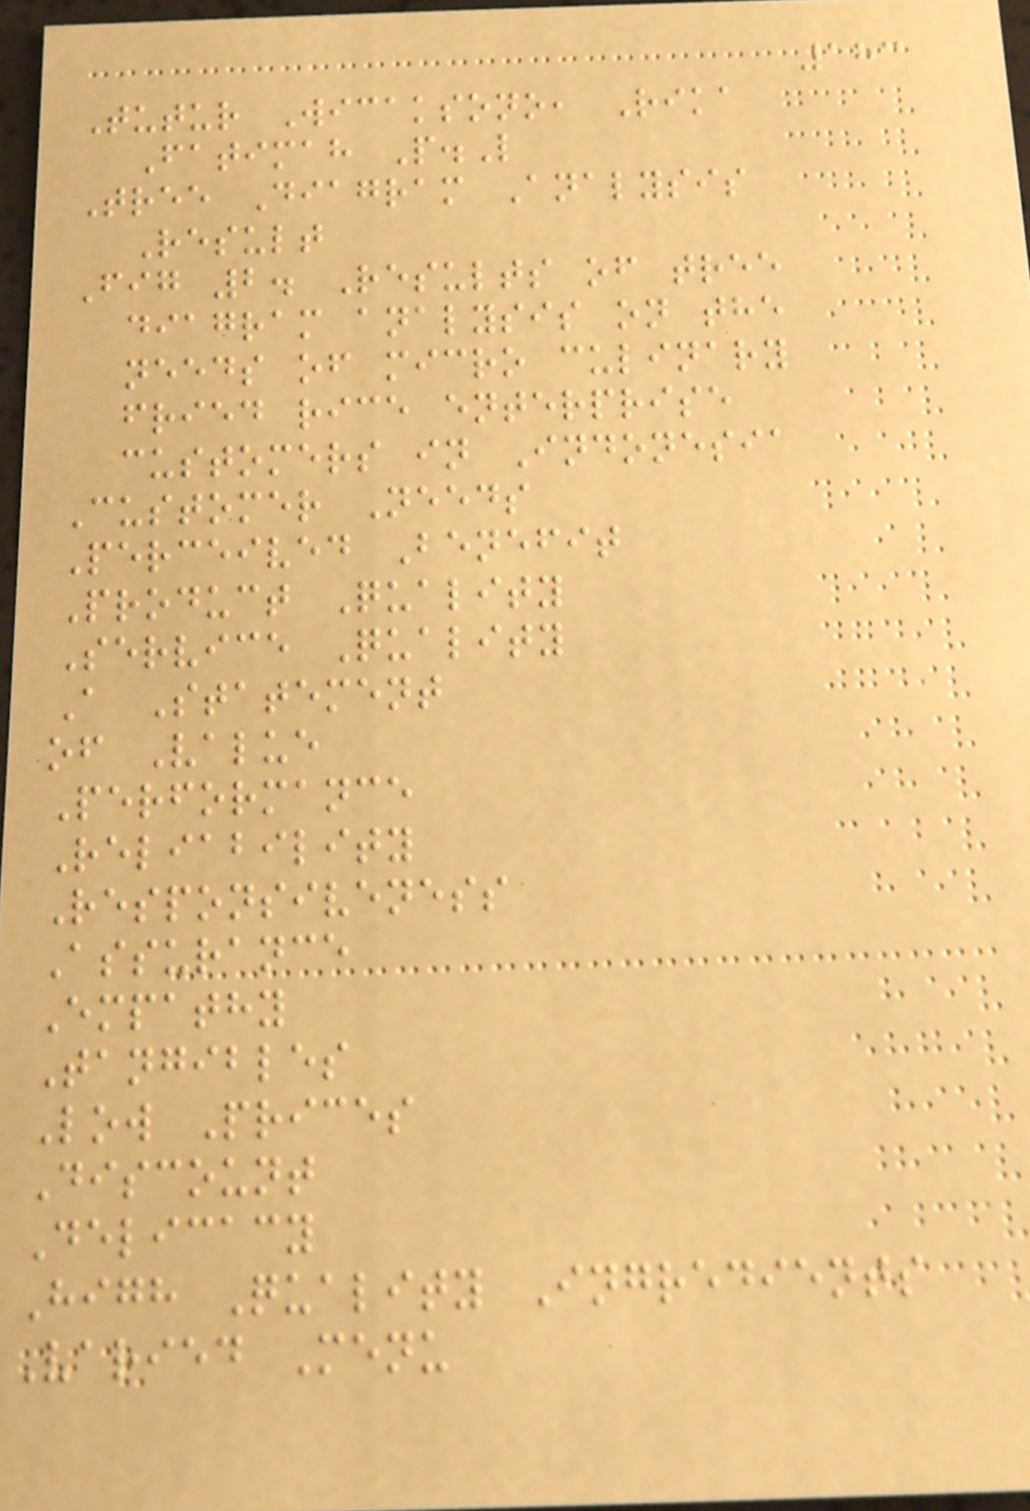183
Tutur Wicaksono, Rika
Fatimah P.L
Tree Diagram Analysis
Result
Fig 2. Results of tree
diagram analysis on the
needs of micro culinary
fried rice enterprise
customers in Indonesia
Customer Needs
Perceived Benefit
Product Quality
Service Quality
A Statement
of Value
Performance
Reliability
Responsiveness
Assurance
Empathy
Tangibles
Low Prices
Discount
Delicacy
High Quality Ingredients
Varied Menu
